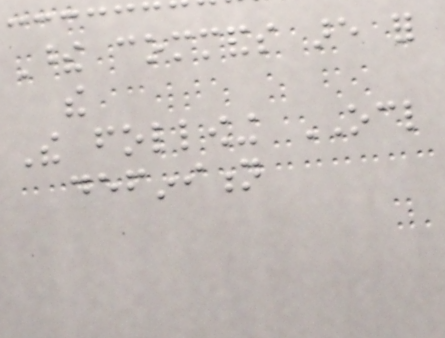These commands are for
the
The following OCL
definition
